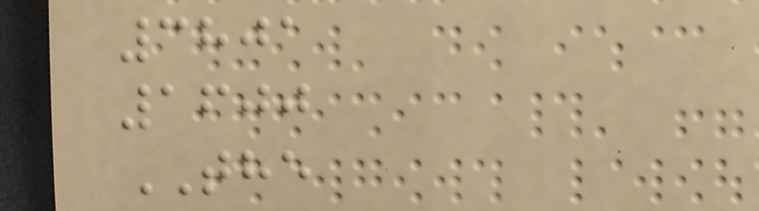3801
1600
THE
